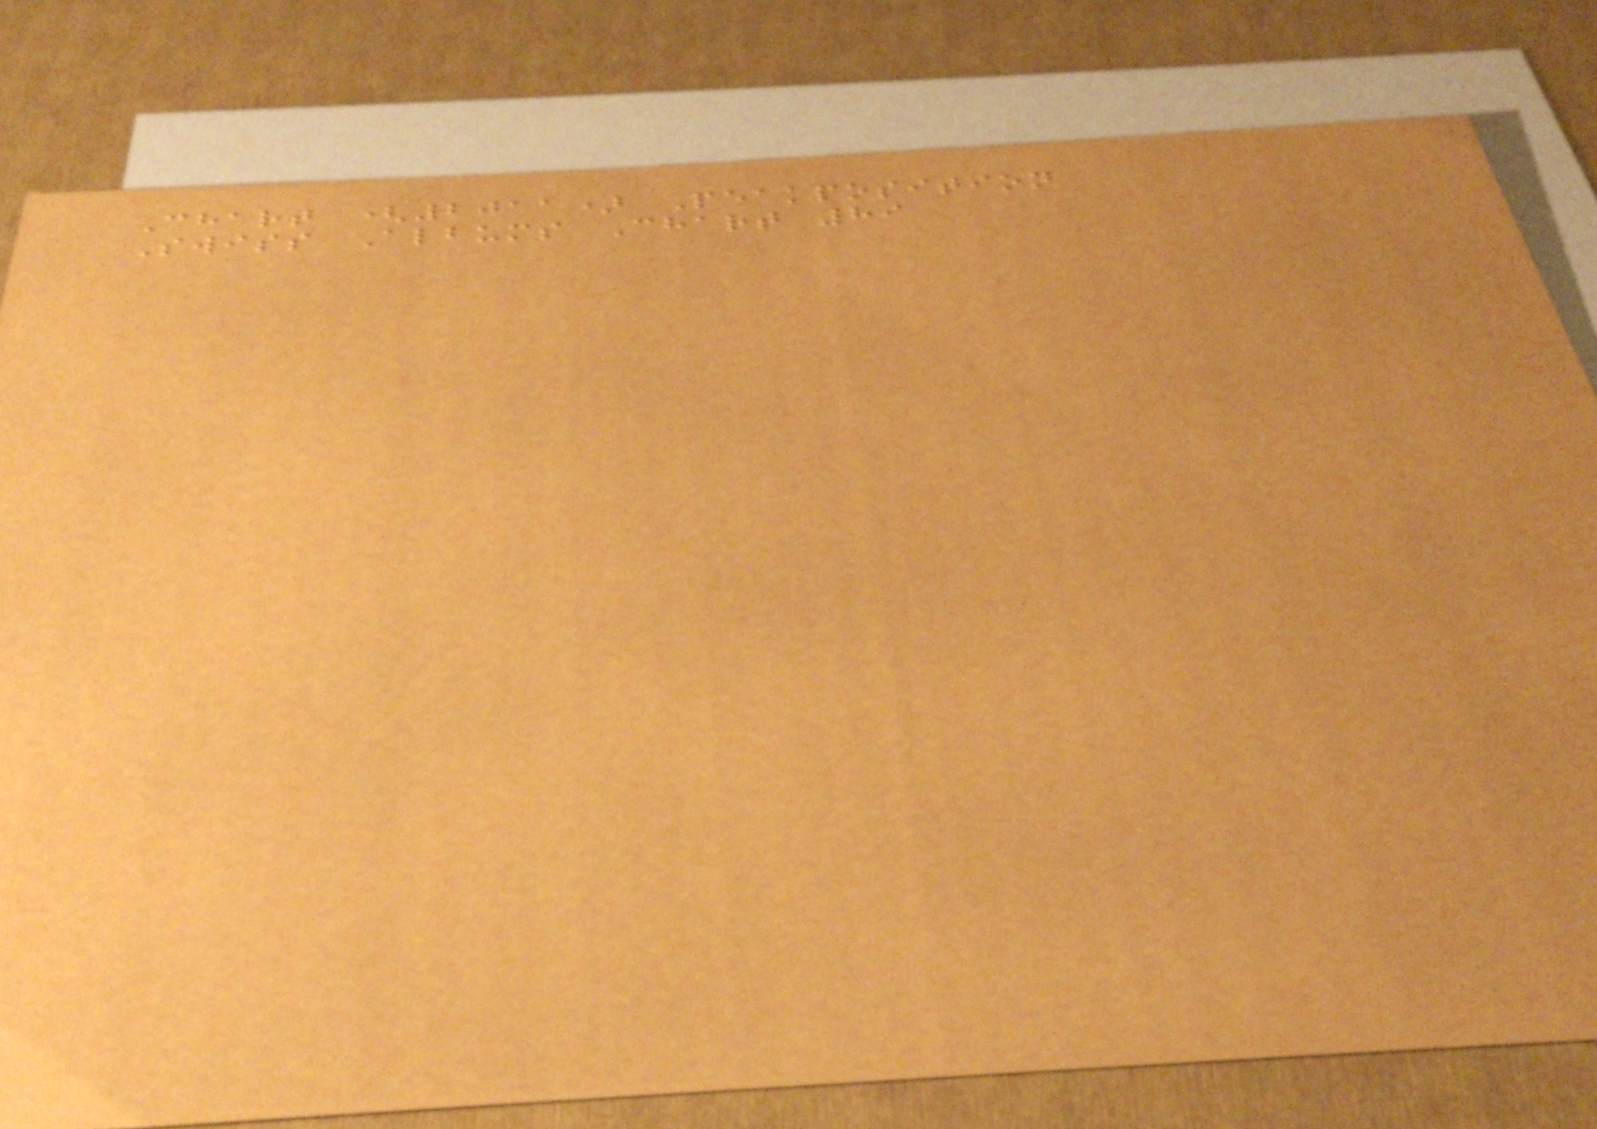Chart (2011) Peakposition
Swiss Albums Chart 89
